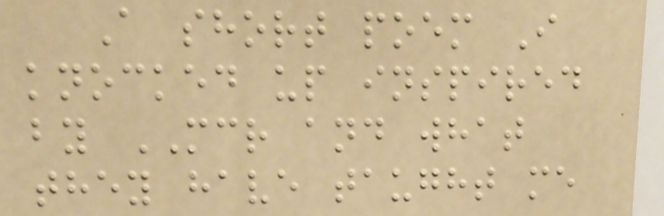A short poem I
knocked up inspired
by MCR and what
they have taught me
